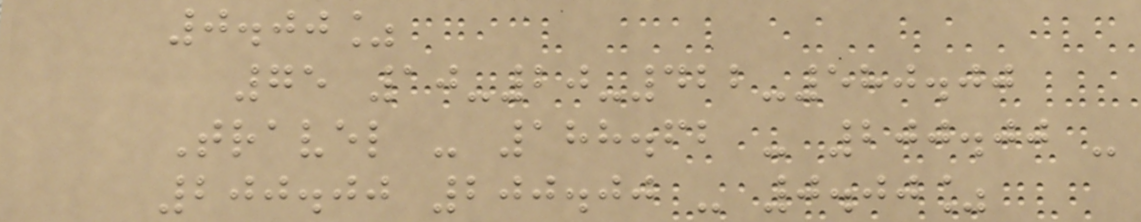0.00%
75 10-20-422-580.00
Travel - 188.62 - 200.00 -
200.00 200.00 - 0.00%
